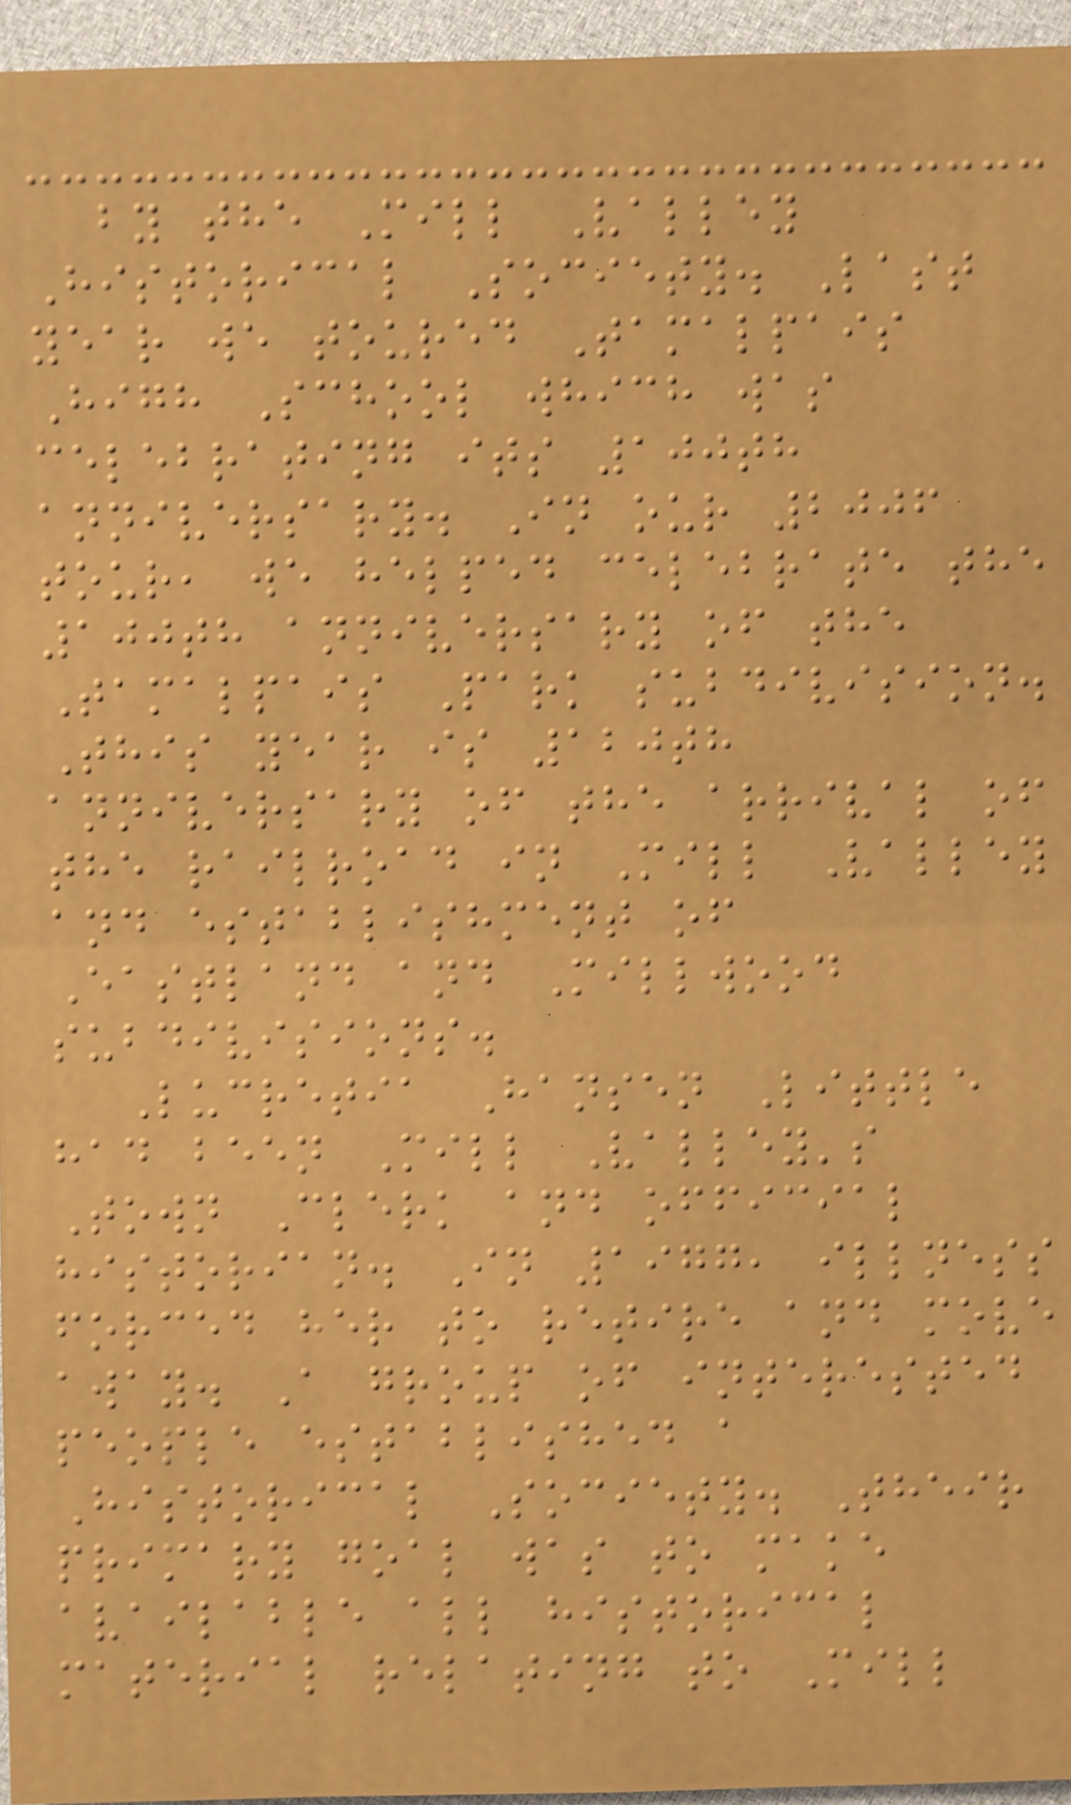by the Mill Valley
Historical Society. Last
year we toured Tamalpais
High School which was
celebrating its 100th
anniversary. In our 2006
tour, we helped celebrate the
100th anniversary of the
Tamalpais Park subdivision.
This year is 120th
anniversary of the arrival of
the railroad in Mill Valley
and establishment of
Eastland and Millwood
subdivisions.
Lucretia Hansen Little
had been Mill Valley's
Town Clerk and official
historian. In 1977, illness
forced her to retire and move
away. A group of interested
people established a
Historical Society. Their
primary goal was to make
available all historical
material relating to Mill
